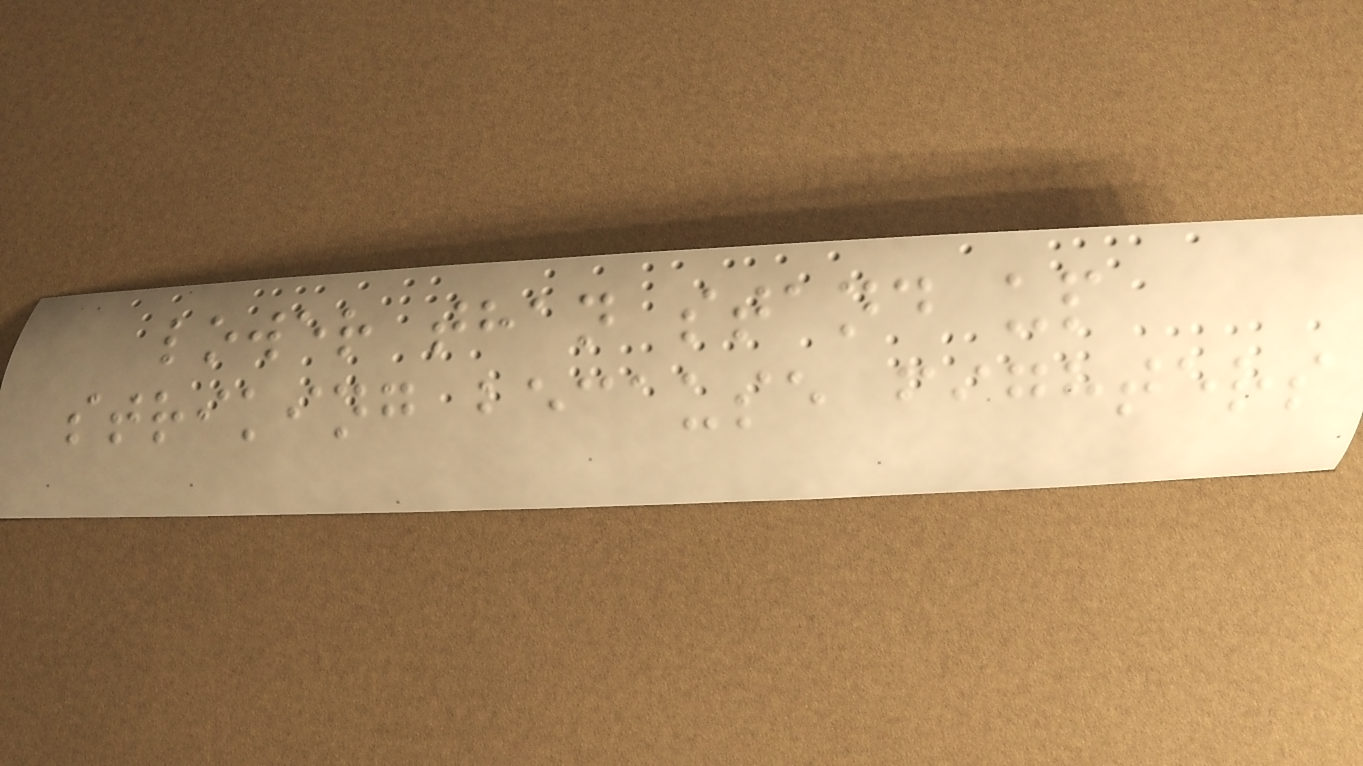lower than stand up
striking because fighters
